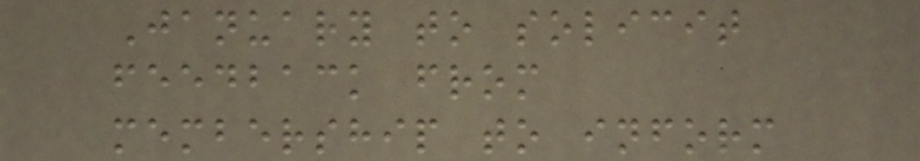January to solicit
feedback from
membership to inform
